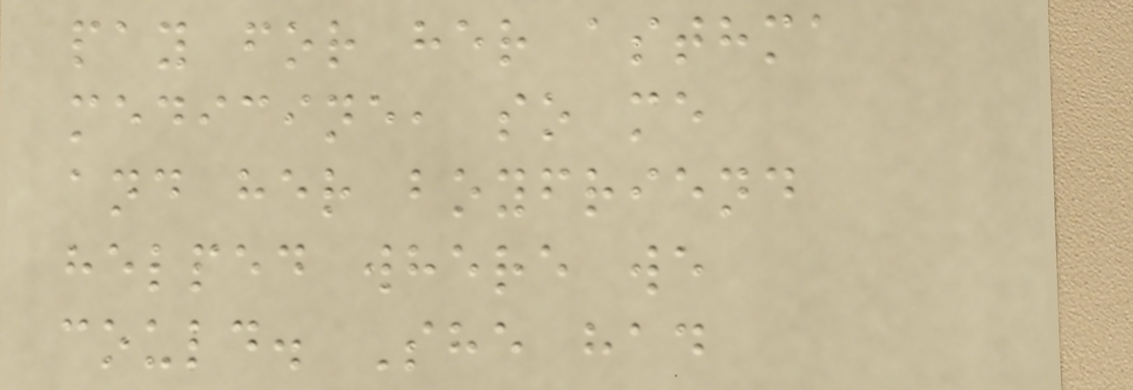pay for her asthma
medicine, so me
and her boyfriend
helped where we
could. She had
